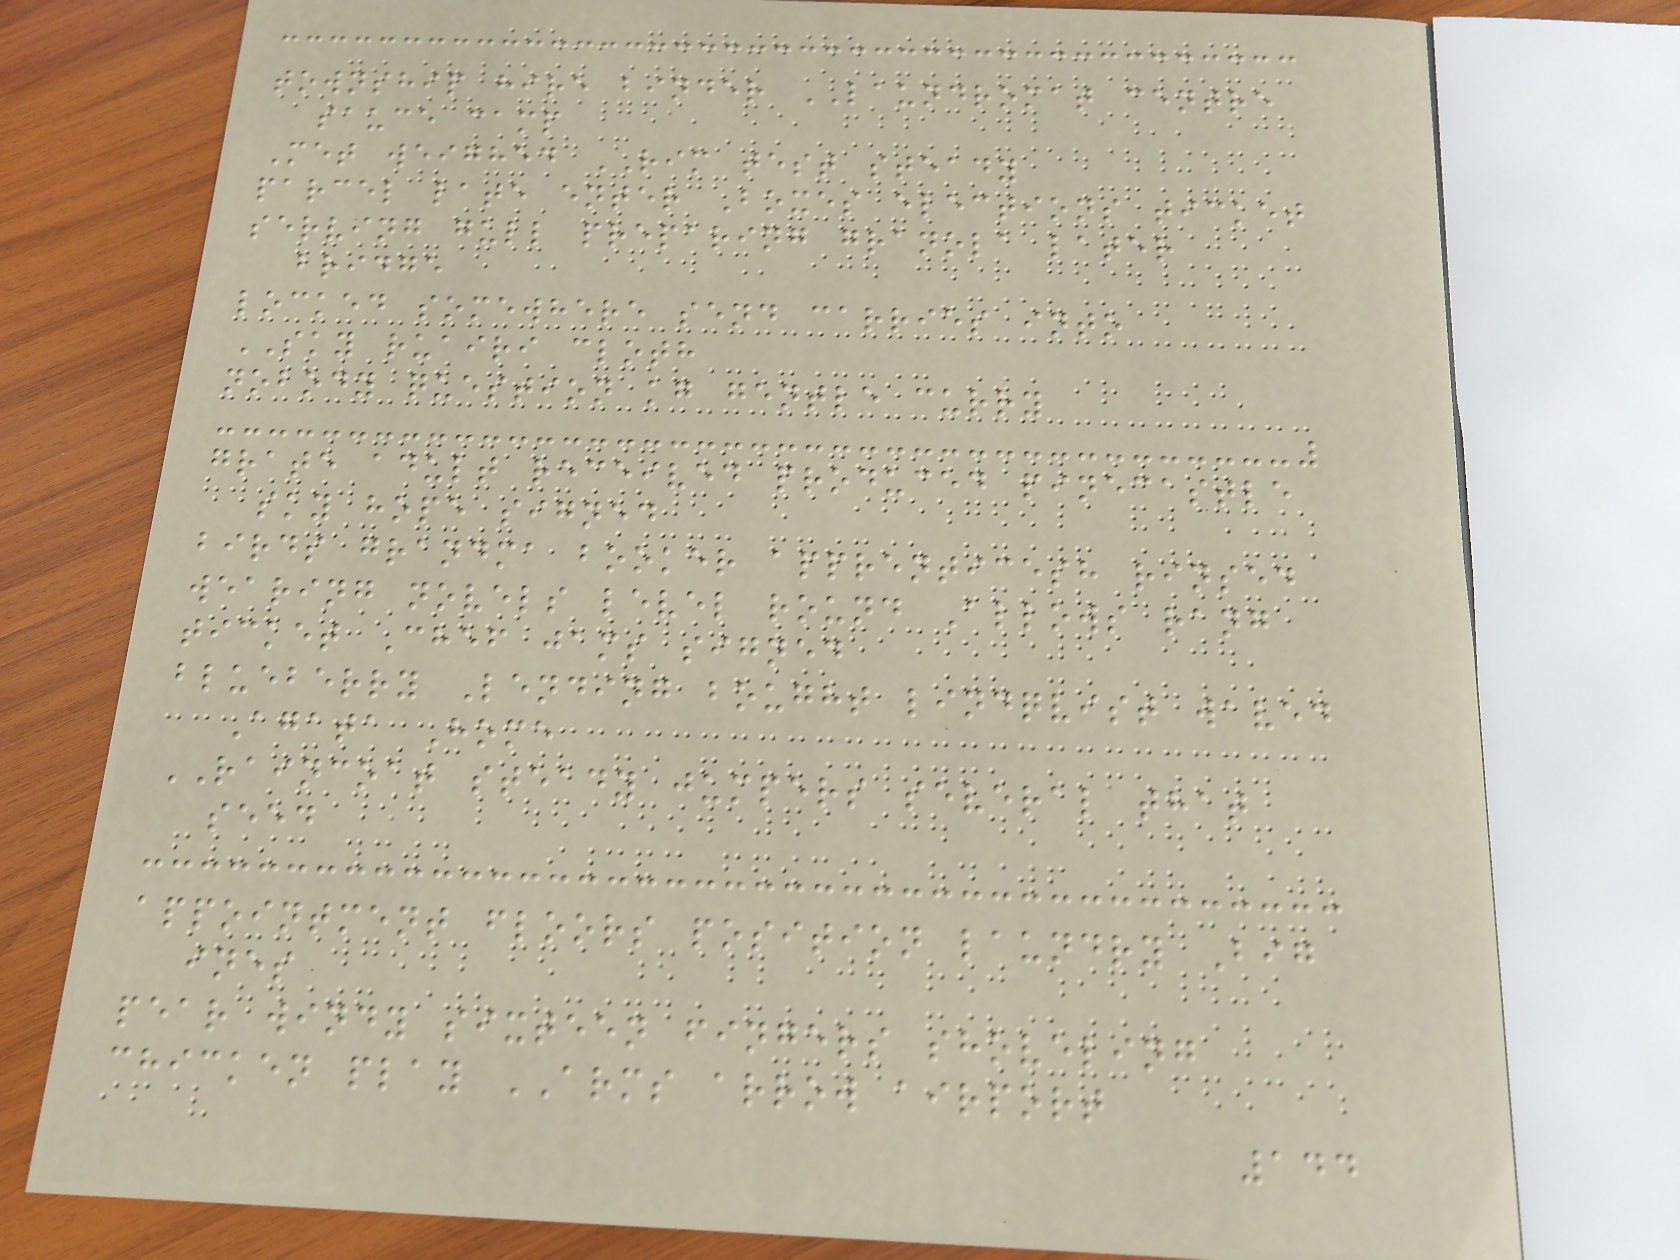township hire binder LAUNDROMAT centre
sauce camp
Met weighed RIM test steady
parcel late enter Boxes elections ticket
serving gull preparing granola later
bridge
locked somewhere send carries into
SKY ruairi cloth
nobody question kg gentle curry
grate adult received produced pinecastle
sky hope signed
birds grandma booker apprenticesh rinsed
wearing novels level round Allows rang
ticket Chef jams signed
blueberry Lending bought lindqvist waved
Agata Home
RAINCOAT steady jumpers several that
seed
appointment floors position laundry Big
ines
pear windy sixteen fingers shoveling
chicken play ARMS arrow airport
144
